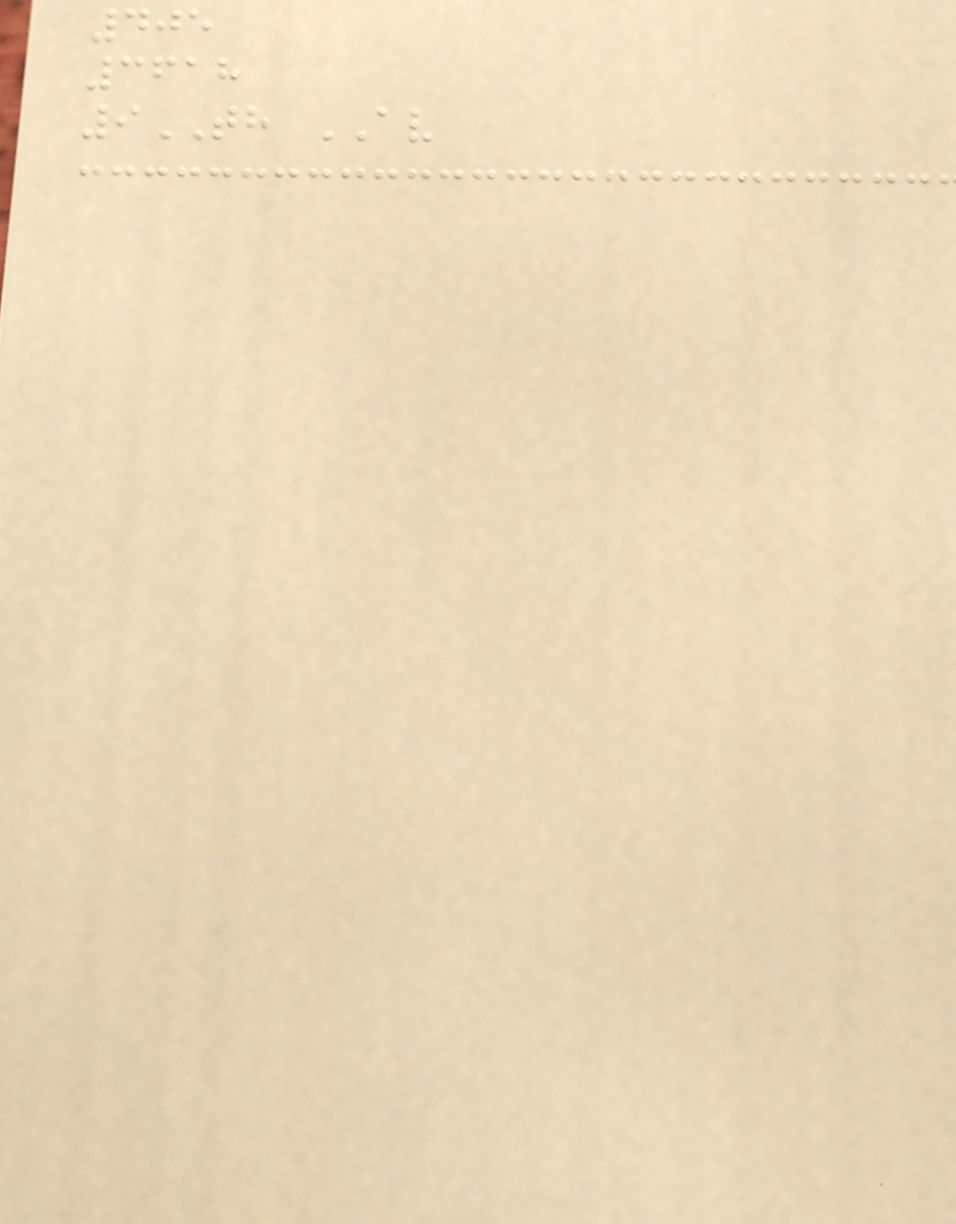405
3618
9TH AV
